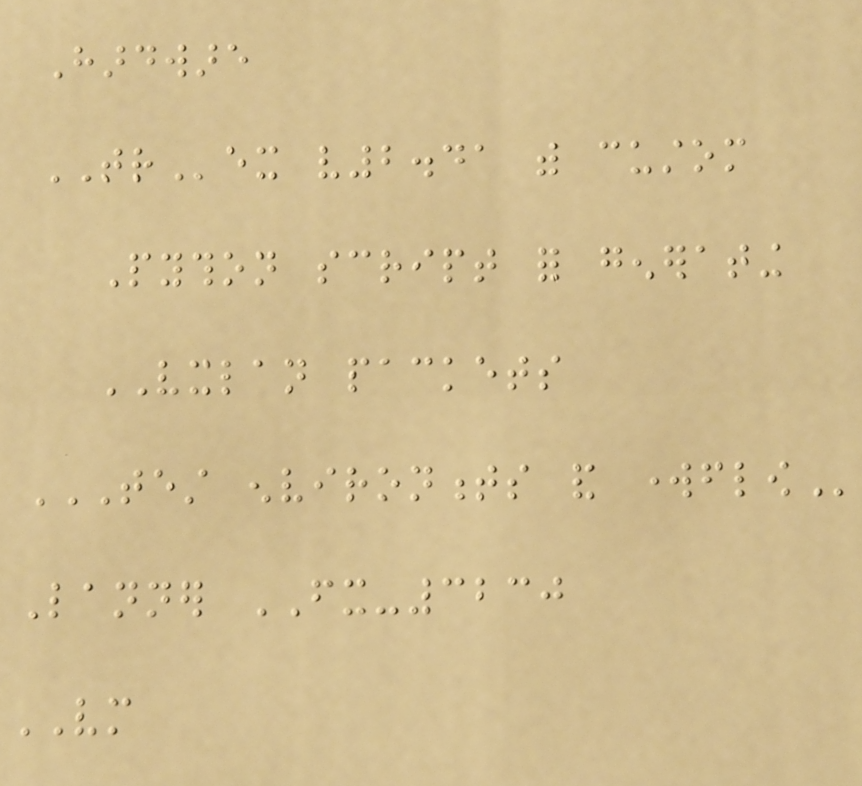Hardware
TRex v2.41 with custom
Python script for generating
VXLAN packets
TEST ENVIRONMENTS AND WORKFLOW
Lanner FX-3230
VM
